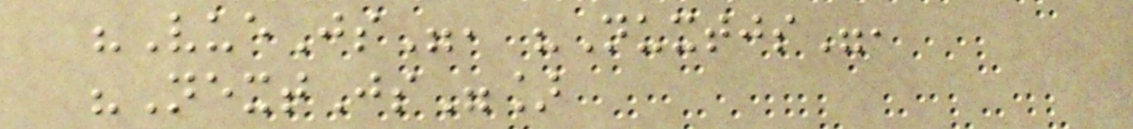"VueJs", "Nuxtjs",
"NextJs"]
